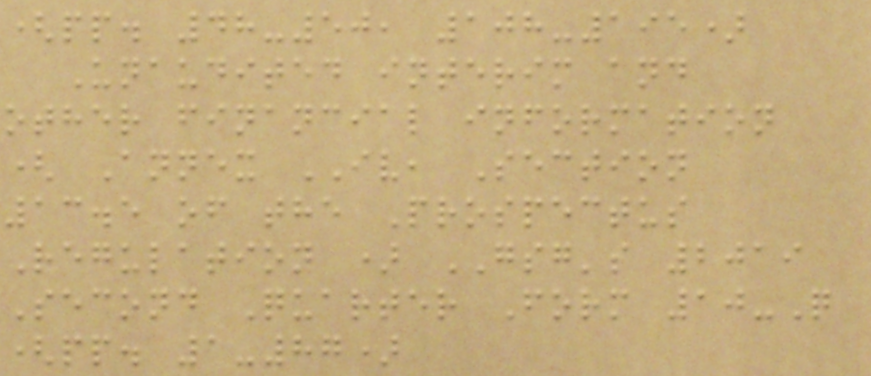(pp. 48-50, 108-195)
Unaudited interim and
other financial information
( Annex IV, Section
13.5 of the Prospectus
Regulation ) GSG's 2019
Second Quarter Form 10-Q
(pp. 1-87)
